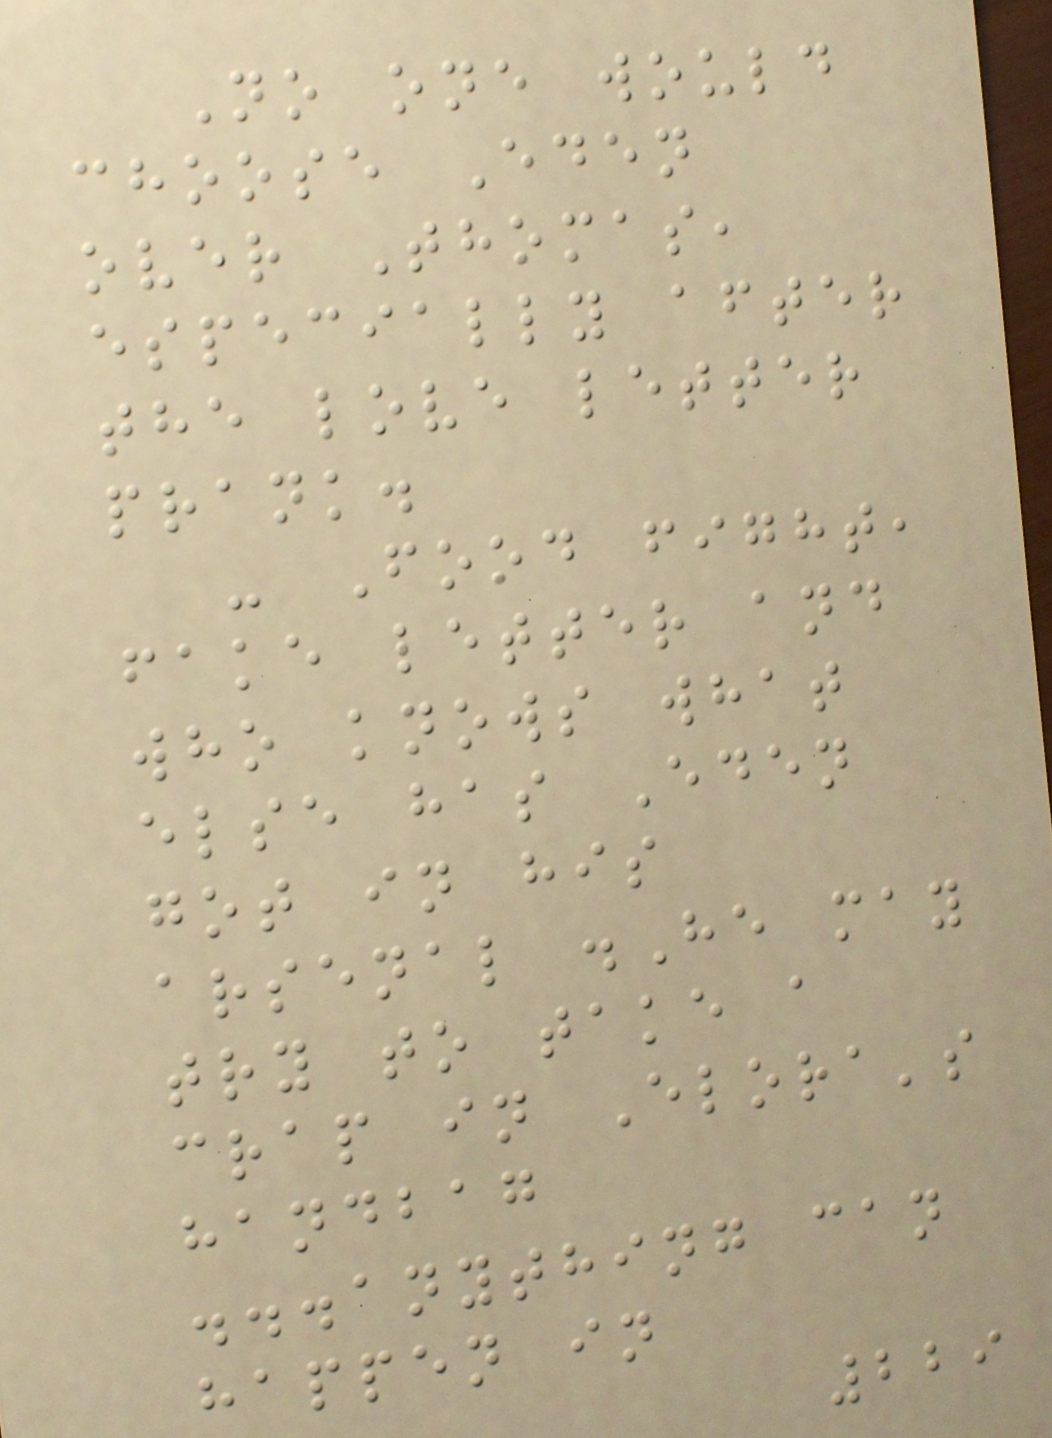No one would
choose Eden
over Thomas,
especially after
the love letter
prank.
- Food fight,
fake letter and
who knows what
else has Eden
got in his
arsenal .He may
try to take a
crap in Elora's
handbag
...anything can
happen in
229
